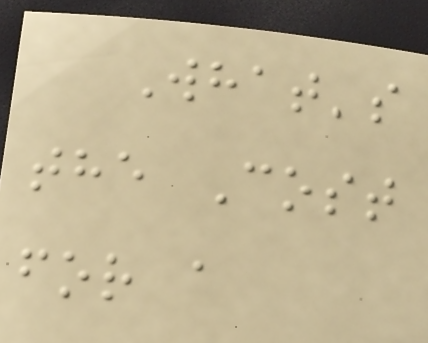What's
the Cost
for a
